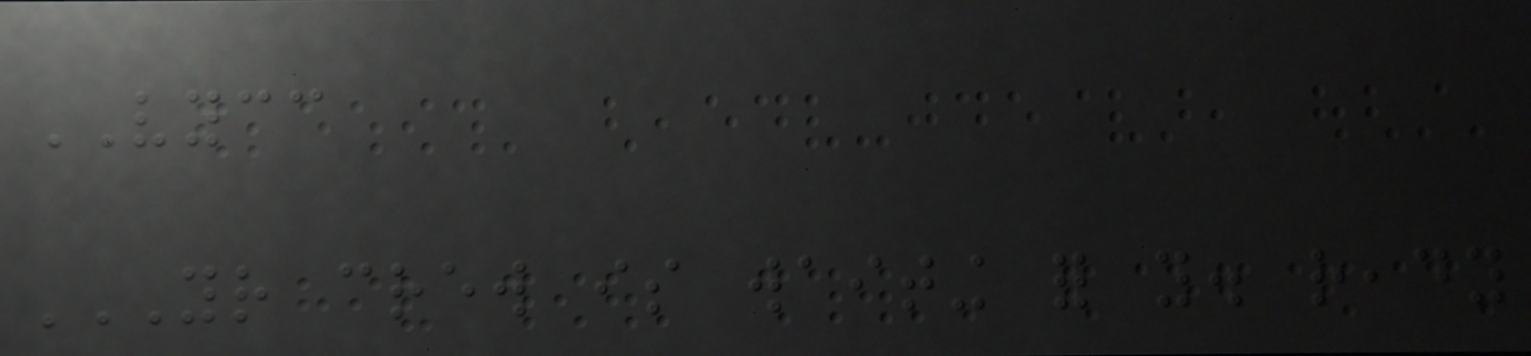VYCC
YOUR CREW IS WAITING FOR YOU. READY
